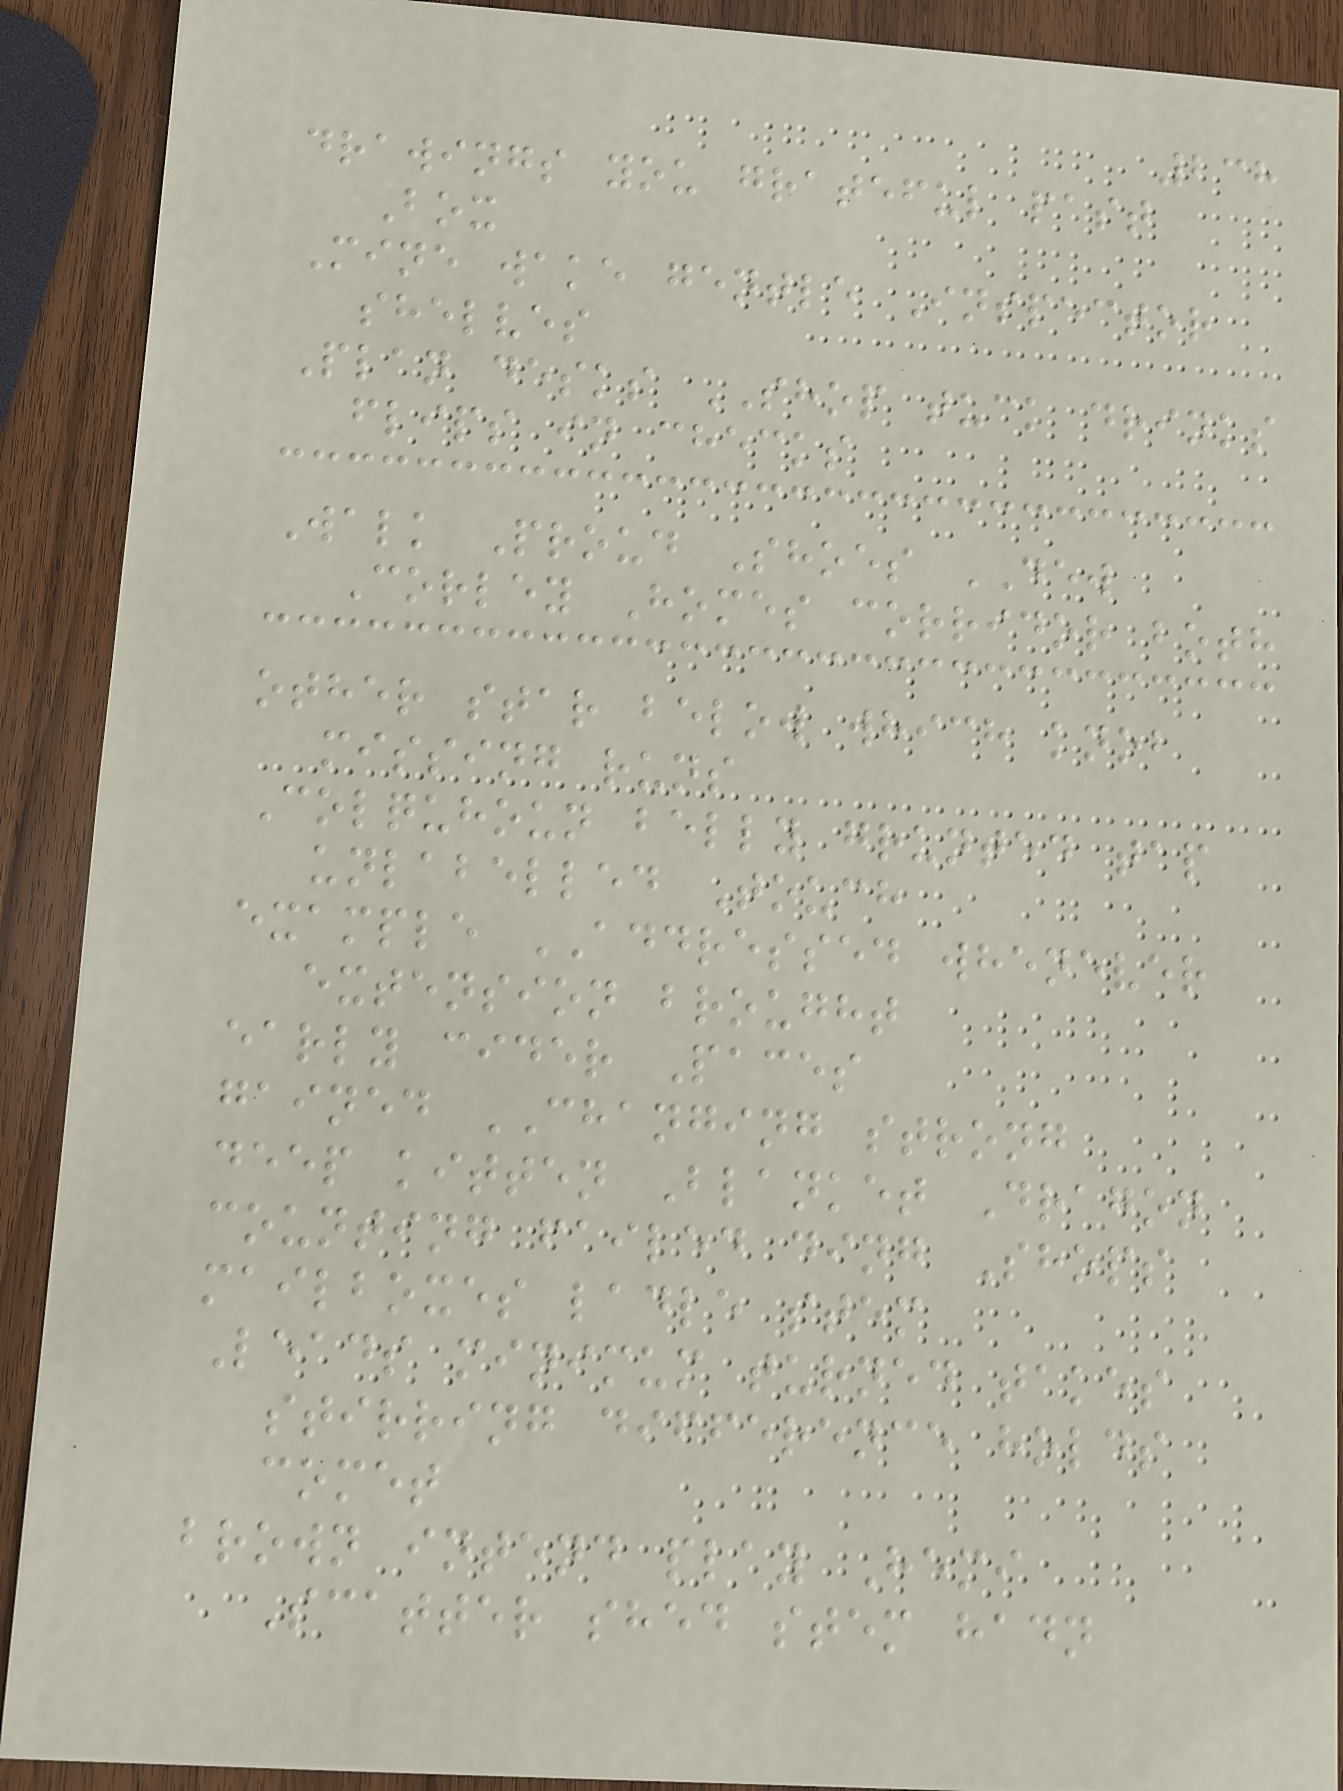238
drawings you grateful past
Box
Mine wake gentle Inspector
shelves
Plan desks SHOP tuck drinks
flips in checks
Walk Proud Shoes DEW
Corley Homes corridor both
other star below which knob
missing runs
Colquhoun belly grunted tap
unlabelled Touch
example ADDRESSED whenever
extension brought
early cider Paces
gained CHANGING strong
deep kitten Blanket Dragon
counting failed ding Shops
mailboxes ladle stem
Leads minimum turned takes
stirring difference holds
comet
brown intend play Hemi
Scatter shed stem hadn
